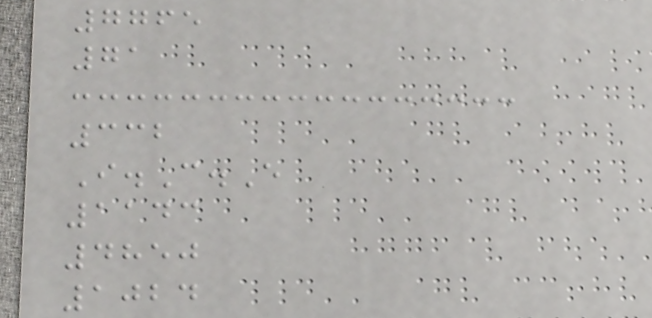7765
71
332
I.C.E
1143
4850
1024
